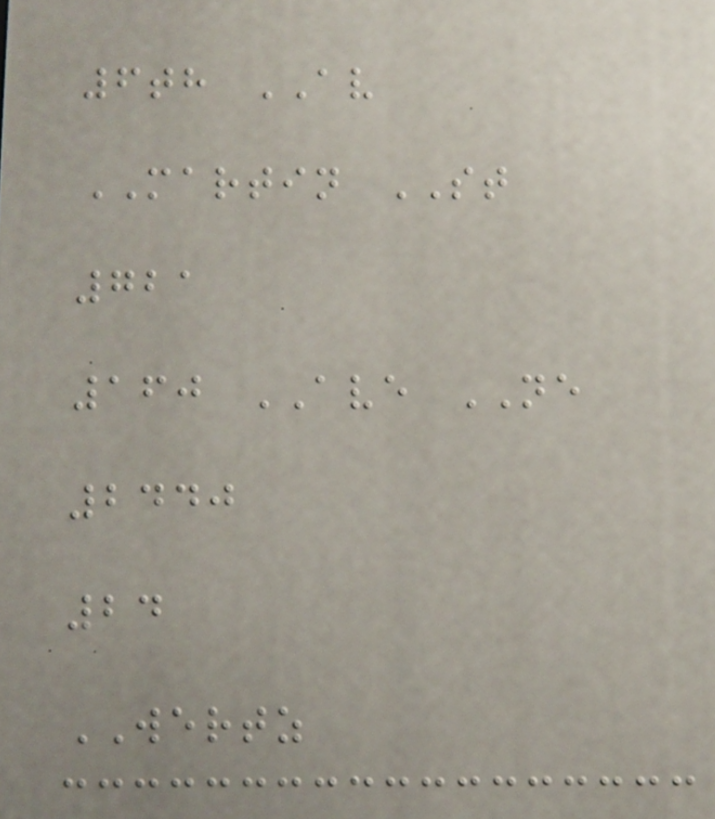6th AV
MARTIN ST
721
160 AVE NE
2440
24
WERTZ
